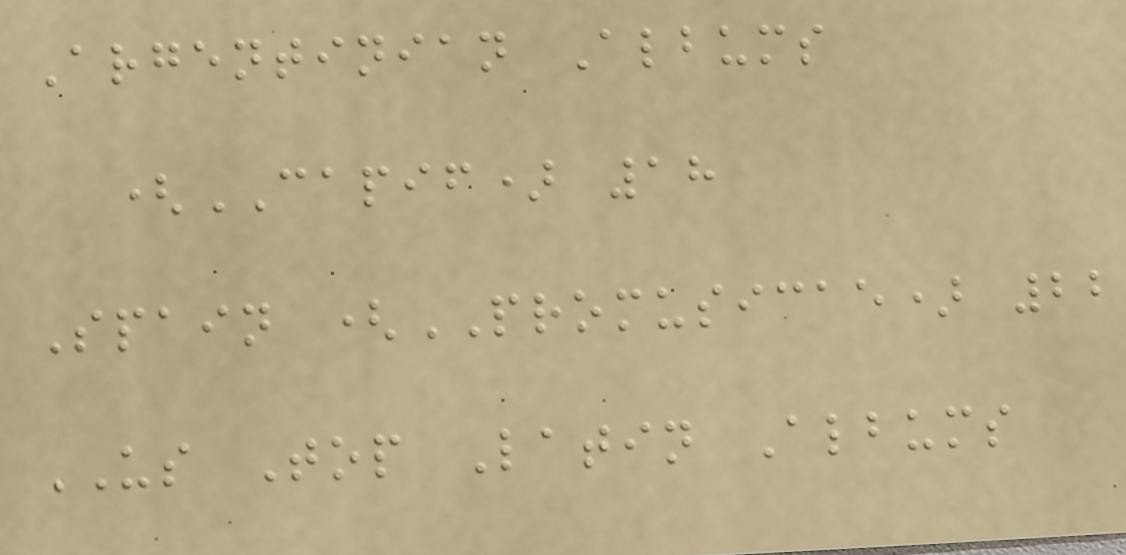Argentinian Albums
(CAPIF) 18
Spain (PROMUSICAE) 22
US Top Latin Albums
